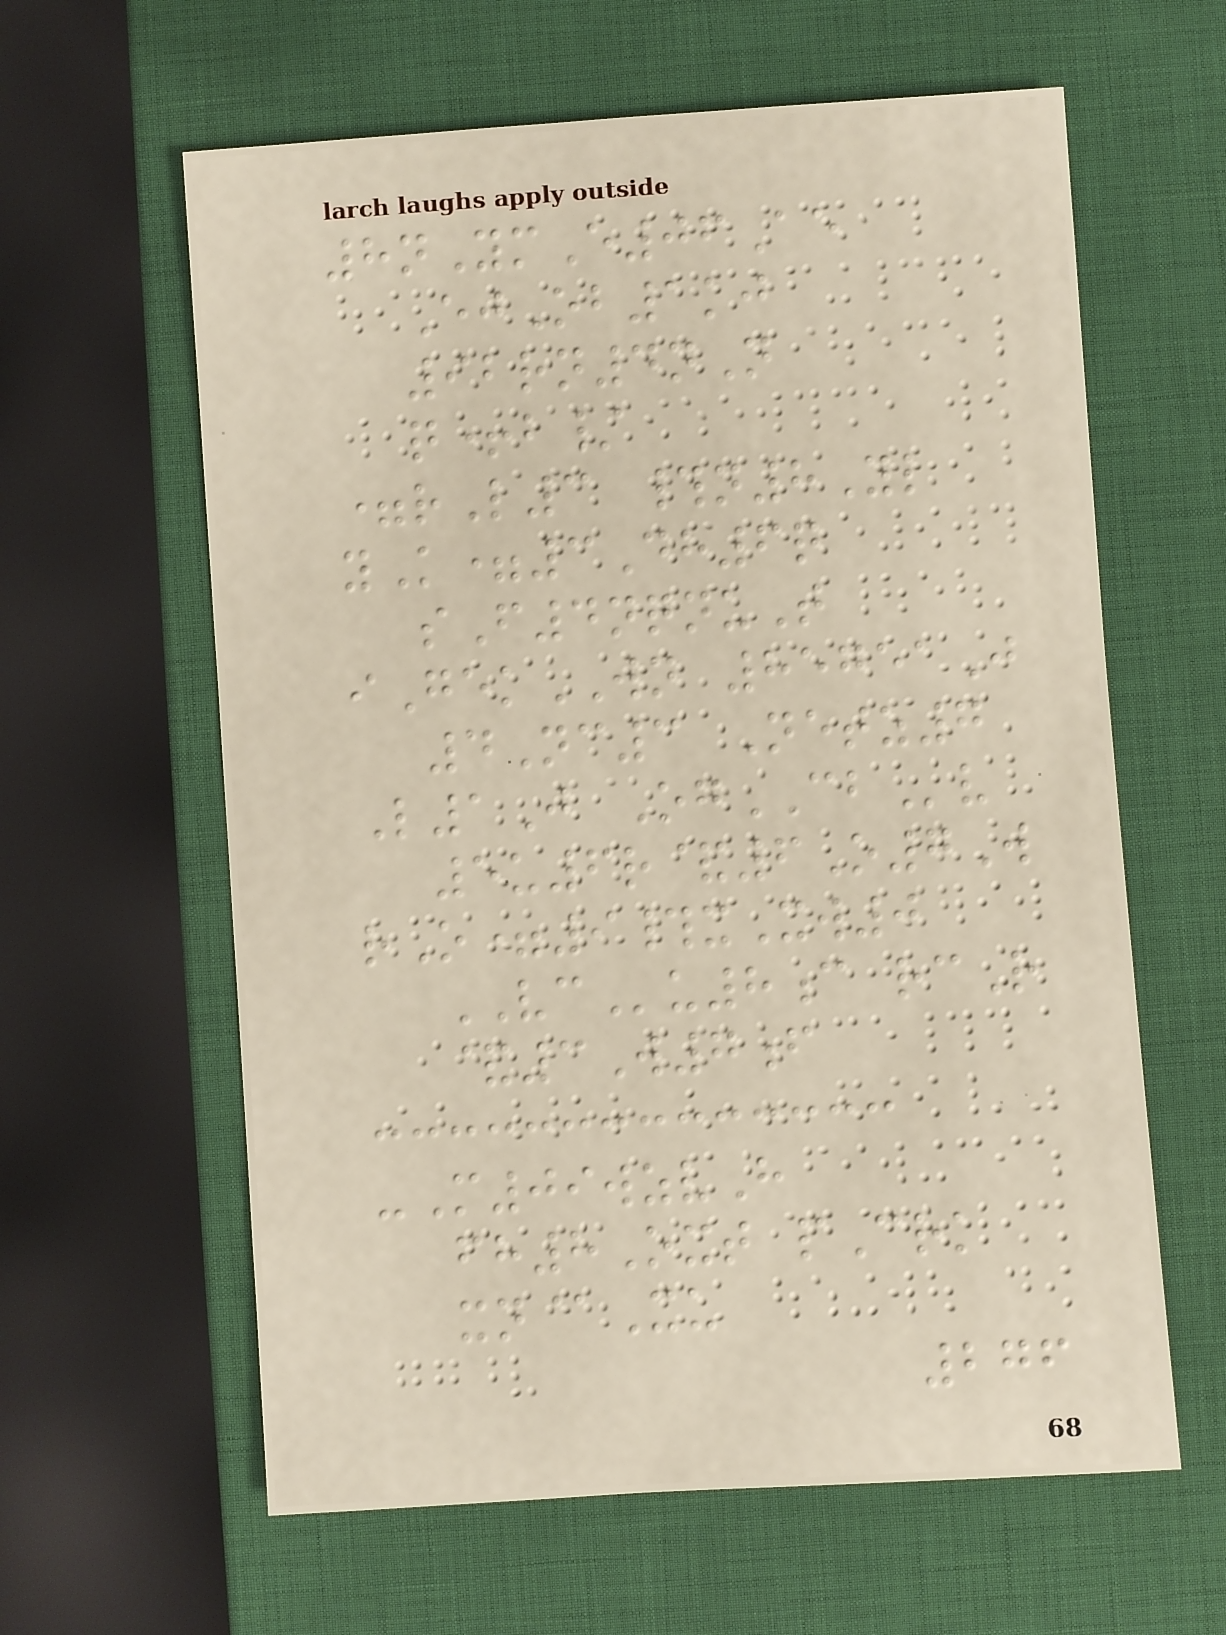8nYmE06Ae
EjOb1kj
92rn4nN
q+b/
=rL3 #n8Yl
yK=3Dh6q
sF4nqnuT
iGekWN 85751J
4Nc3 Netz7
L1J OgCBv
5u6r&6O7W
rO=9#xXw0
VCu8c rcR
&3W7f
-M09wzvH
fh8Oxt pCrk
xn@Xu
276
